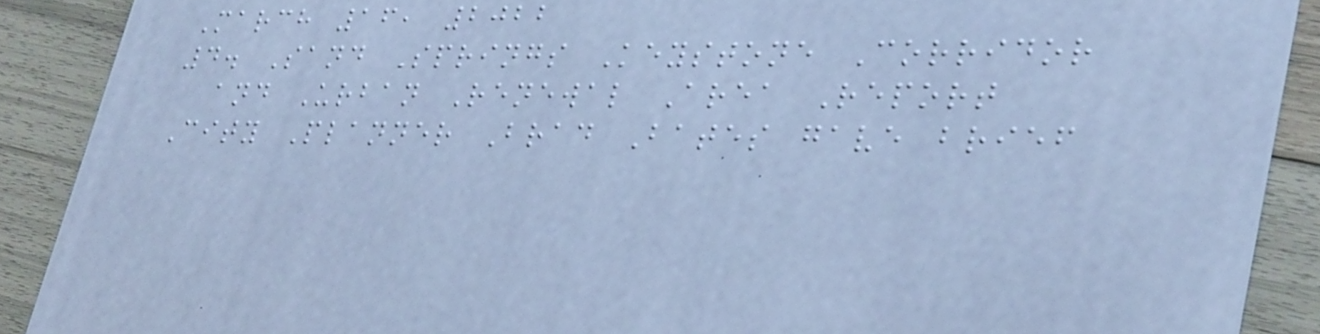March 16, 2022
4. Sand Springs Keystone Corridor
and Urban Renewal Area Report
City Planner Brad Bates gave brief
